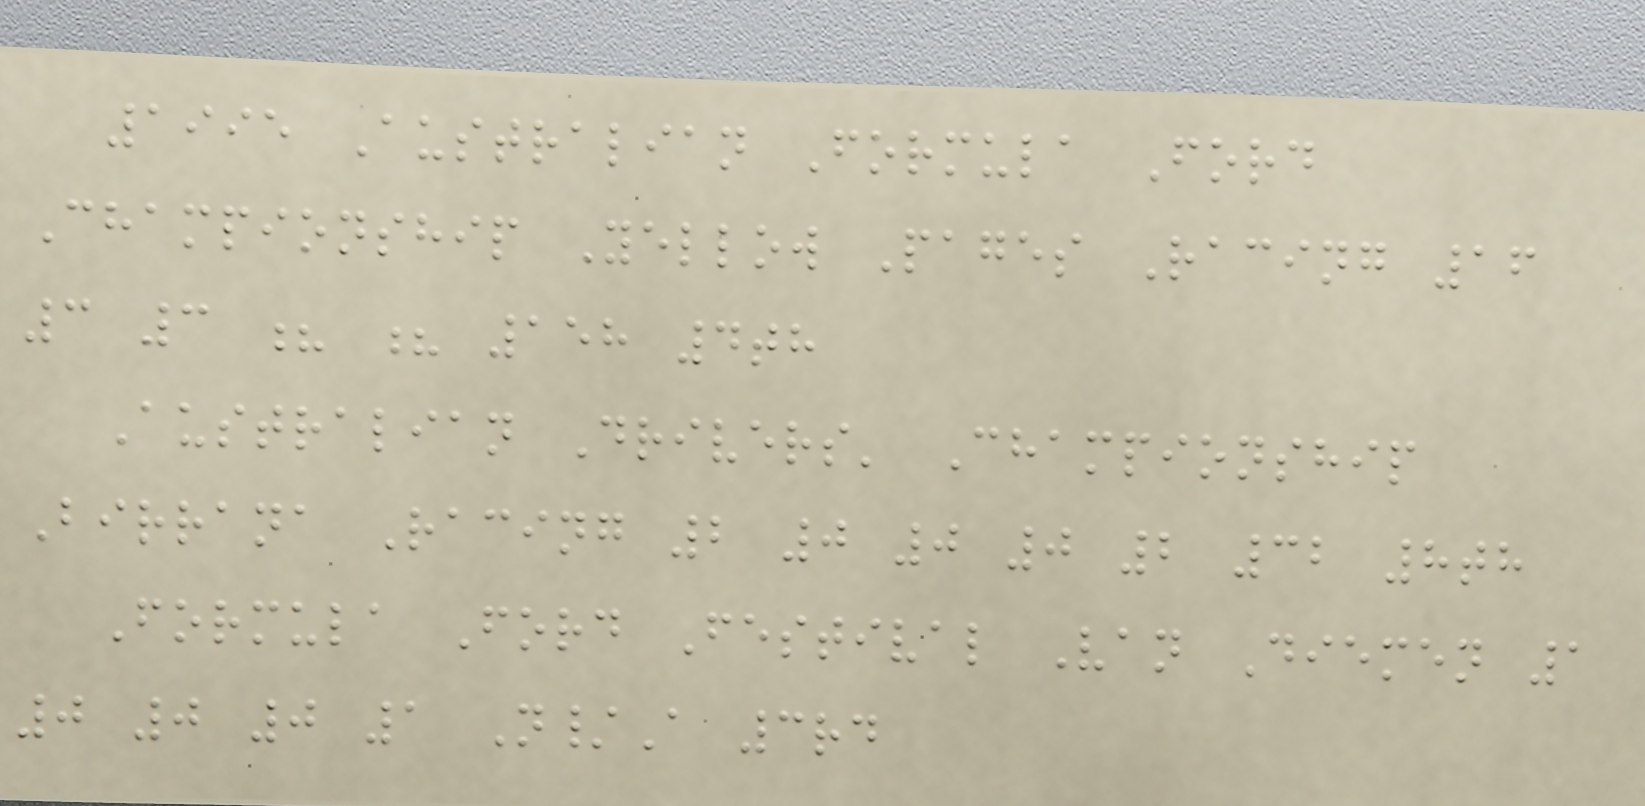1995 Australian Formula Ford
Championship Yellow Pages Racing 16
3 3 ? ? 158 4th
Australian Drivers' Championship
Birrana Racing 2 0 0 0 2 32 8th
Formula Ford Festival Van Diemen 1
0 0 0 1 N/A 3rd
